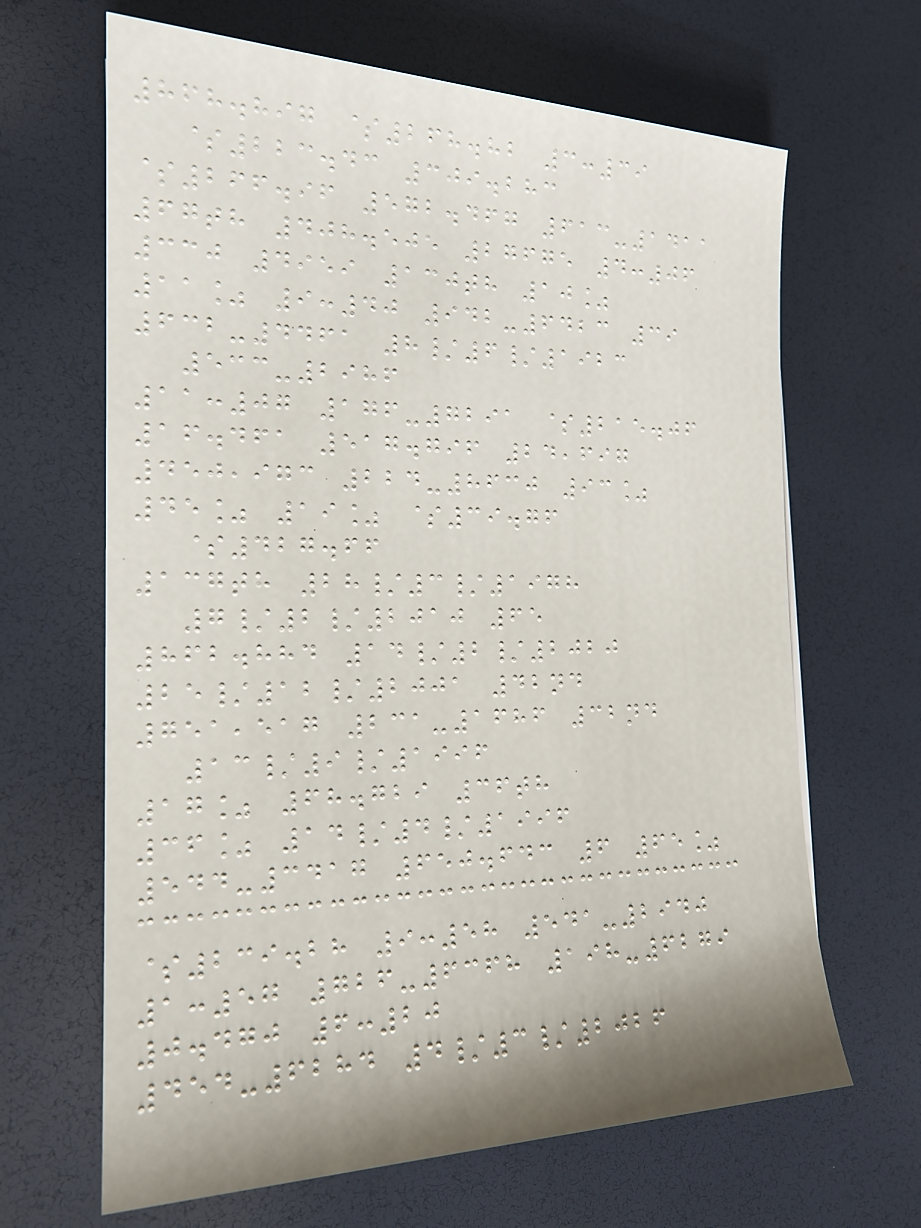868.897 $268.82 3:39
$223.43 309.283
$266.96 572.467 613-1411
67th 408.505 27675 4:06
330 4959 130th 10%
11% 9:40 942-6423 39
632-4461 8/6/1923
533-2986
11:07 176-7291 $215.06
16.461 517.796 24,697
450,973 224-8630 93%
45% 19% $39.76
$427.66
137th 28/3/1978
7/2/2010 65
862.884 14/2/2020
25/12/2001 42nd
751,517 231-1686 32nd
13/9/1996
17% 68.729 36th
36% 14/4/1996
544-3417 650.643 6 65%
$239.28 9:58 541-2940
1:57 726-6368 198-6279
0.470 6:20
454-6284 4/3/2026
